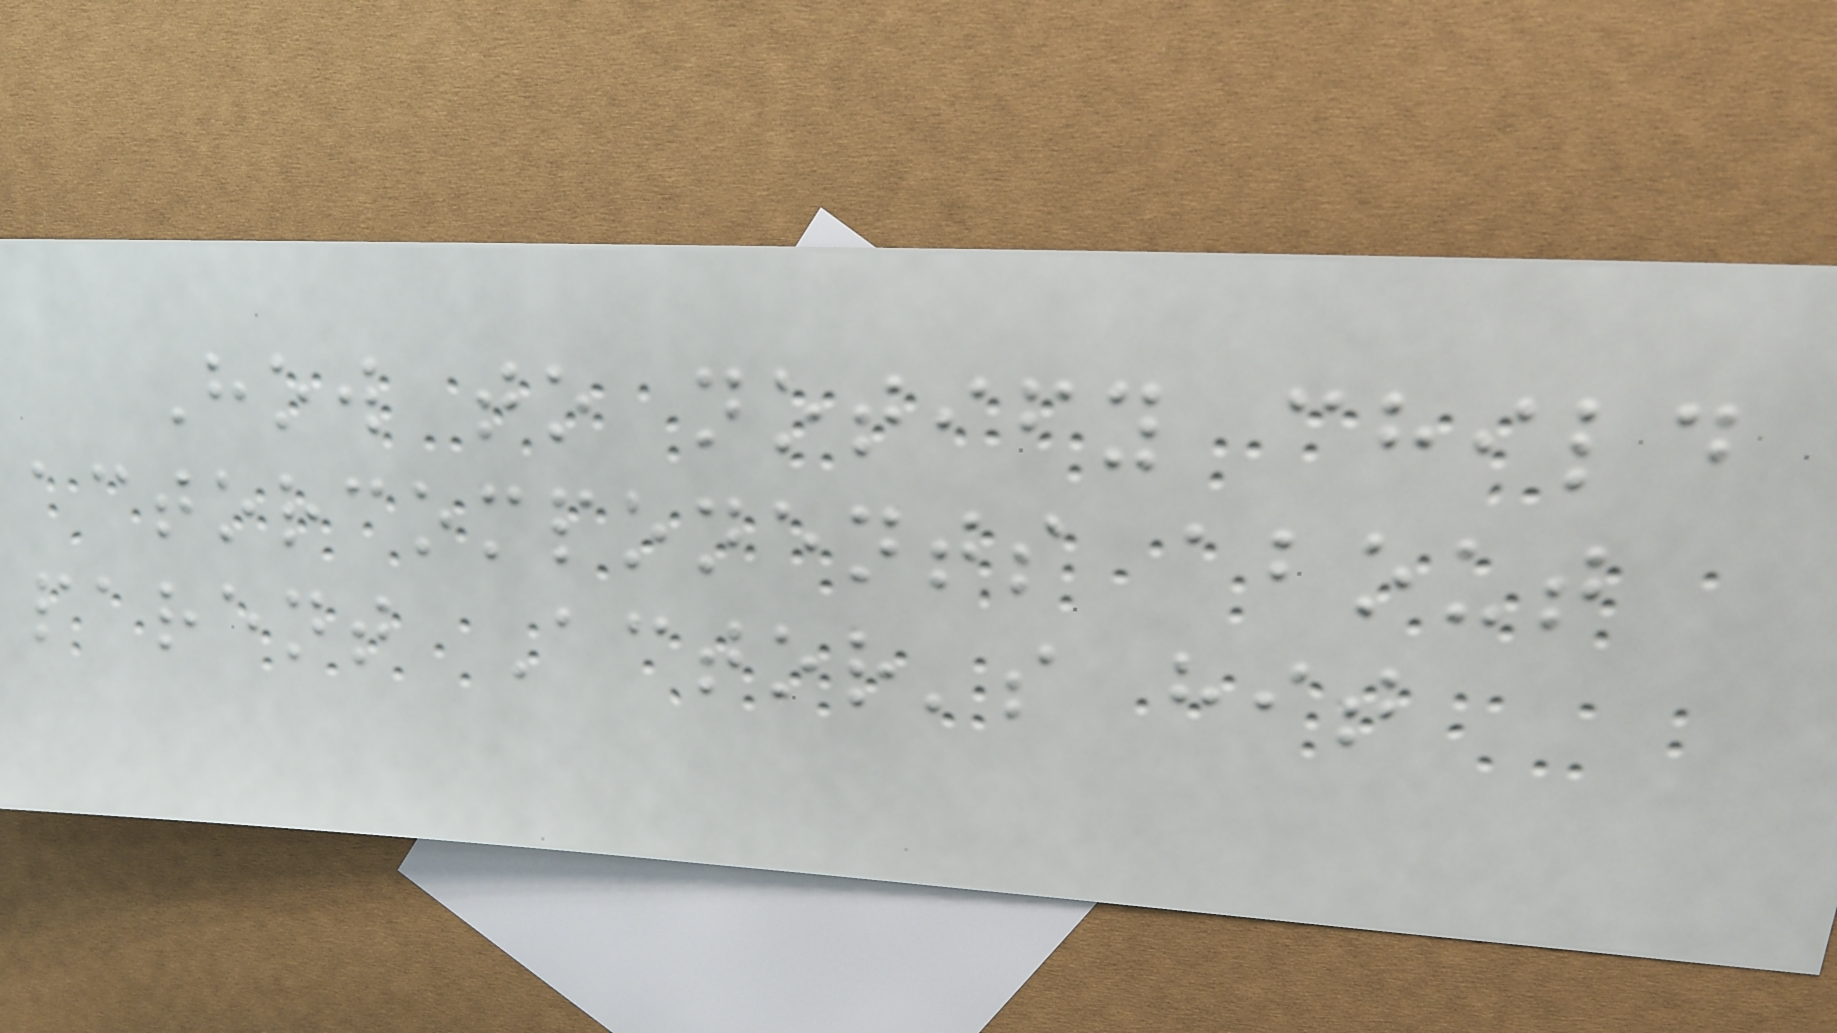How to notify child
actorcomponents about
parent Actor's hit
